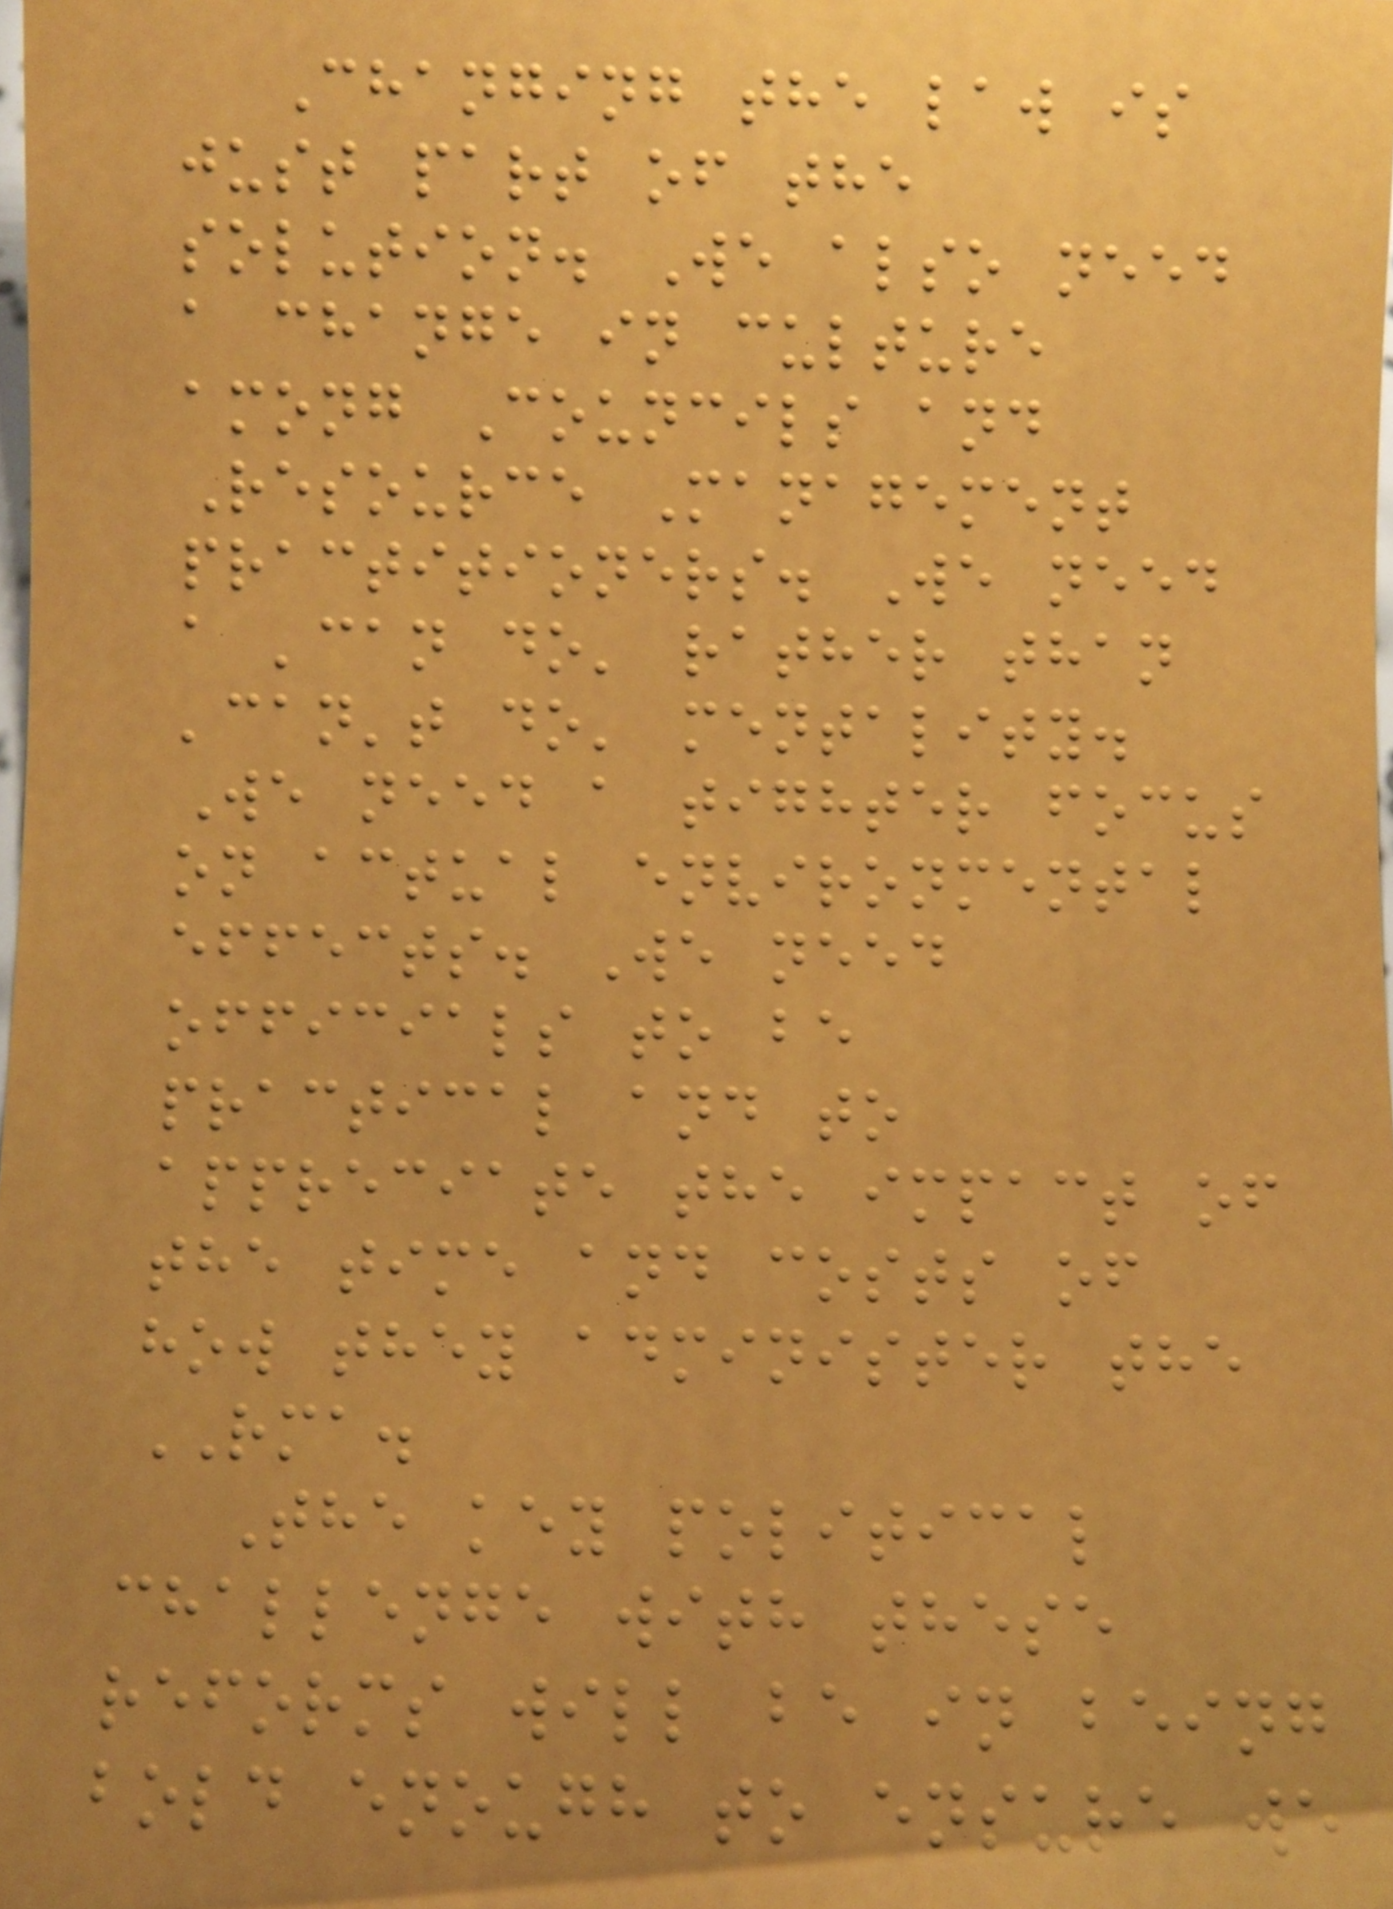Changing the law is
just part of the
solution. We also need
a change in culture
among Councils and
Resource Management
practitioners. We need
a 'can do' rather than
'can't do' mentality.
We need a tighter focus
on actual environmental
effects. We need
officials to be
practical and to
appreciate the impact of
the time and costs of
how they administer the
RMA.
The key political
challenge with these
reforms will be in being
bold enough to ensure we
